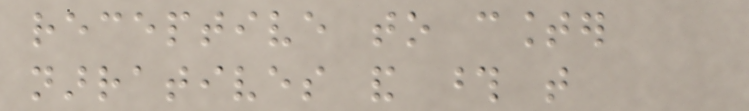receptive to counter
narratives and those that
